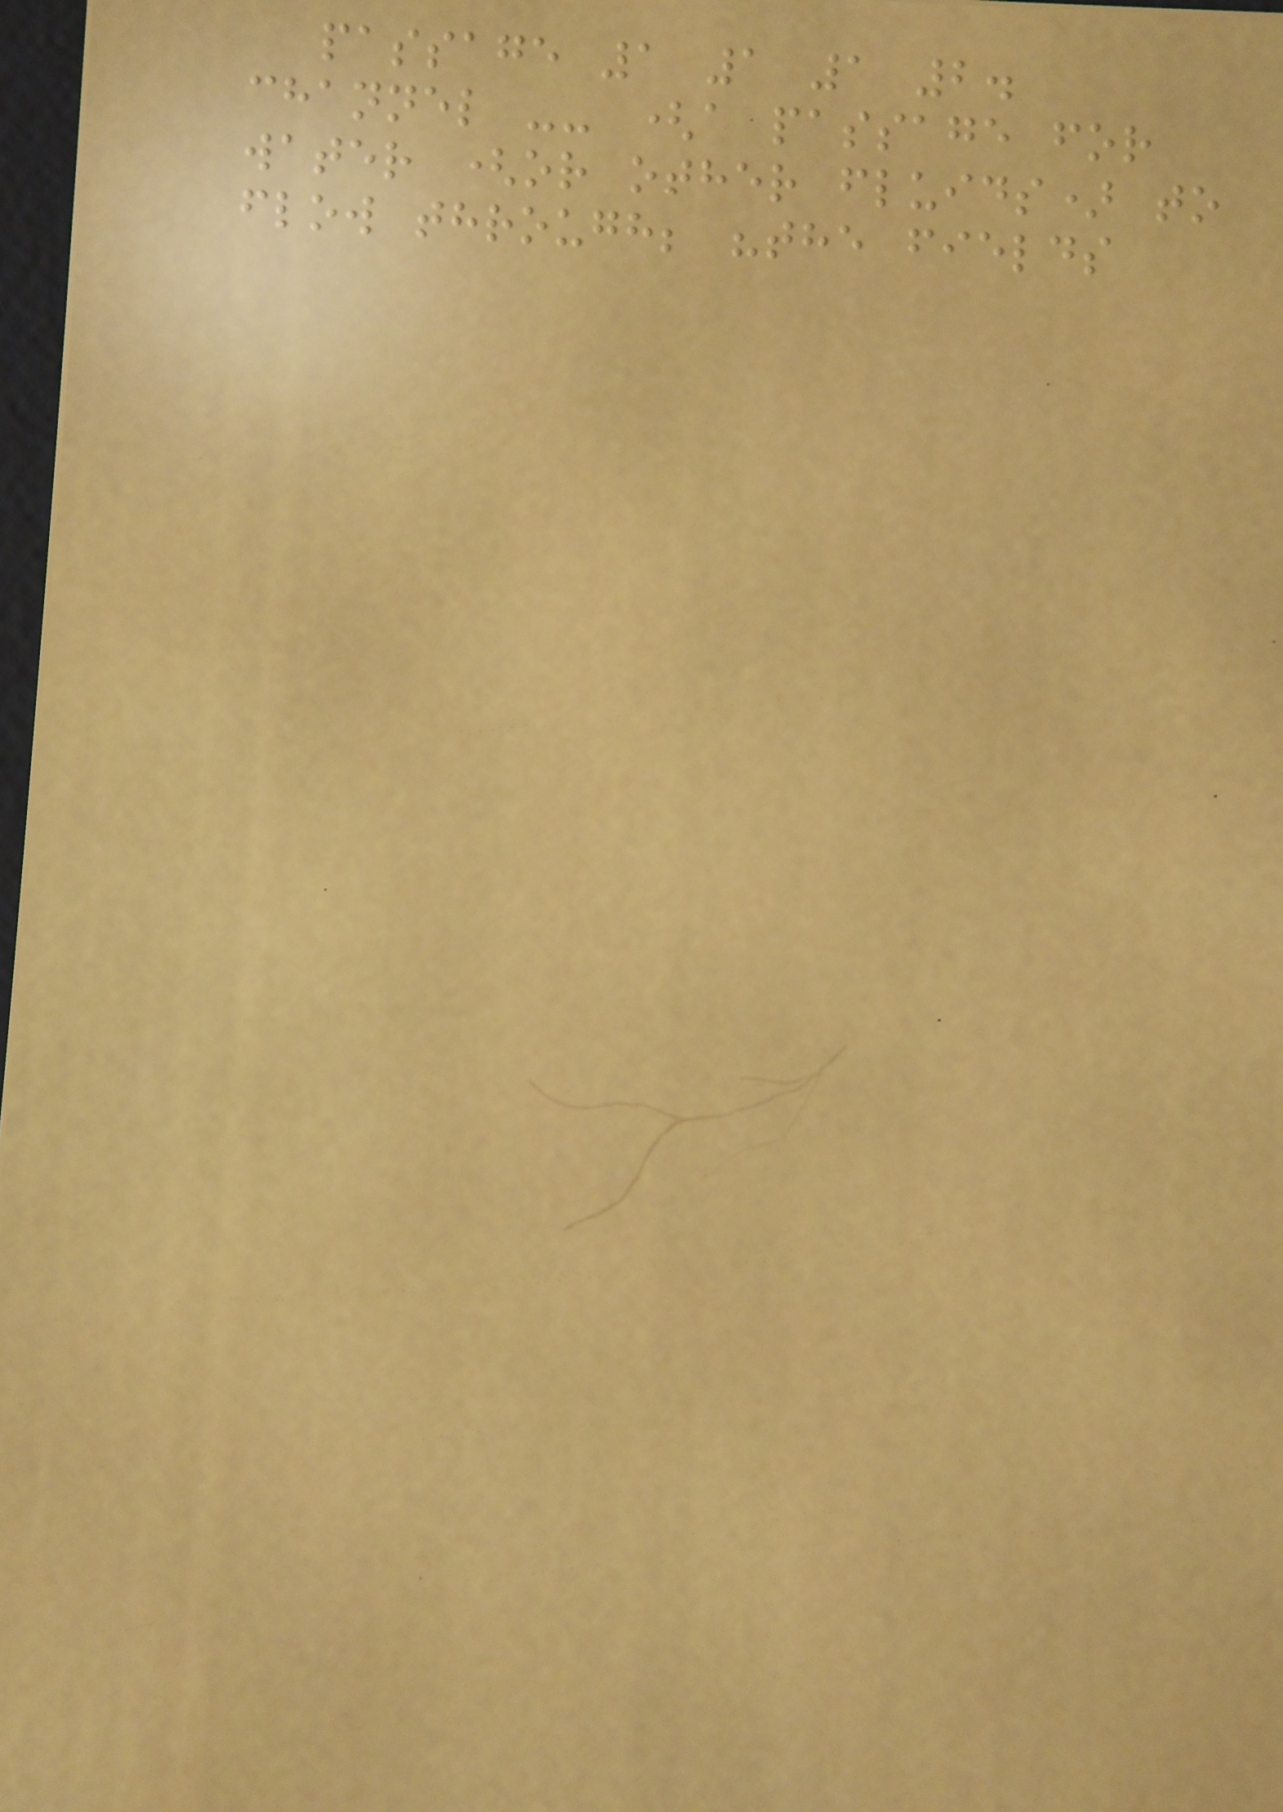passage 1 1 1 2.
channel -- (a passage for
water (or other fluids) to
flow through; "the fields
